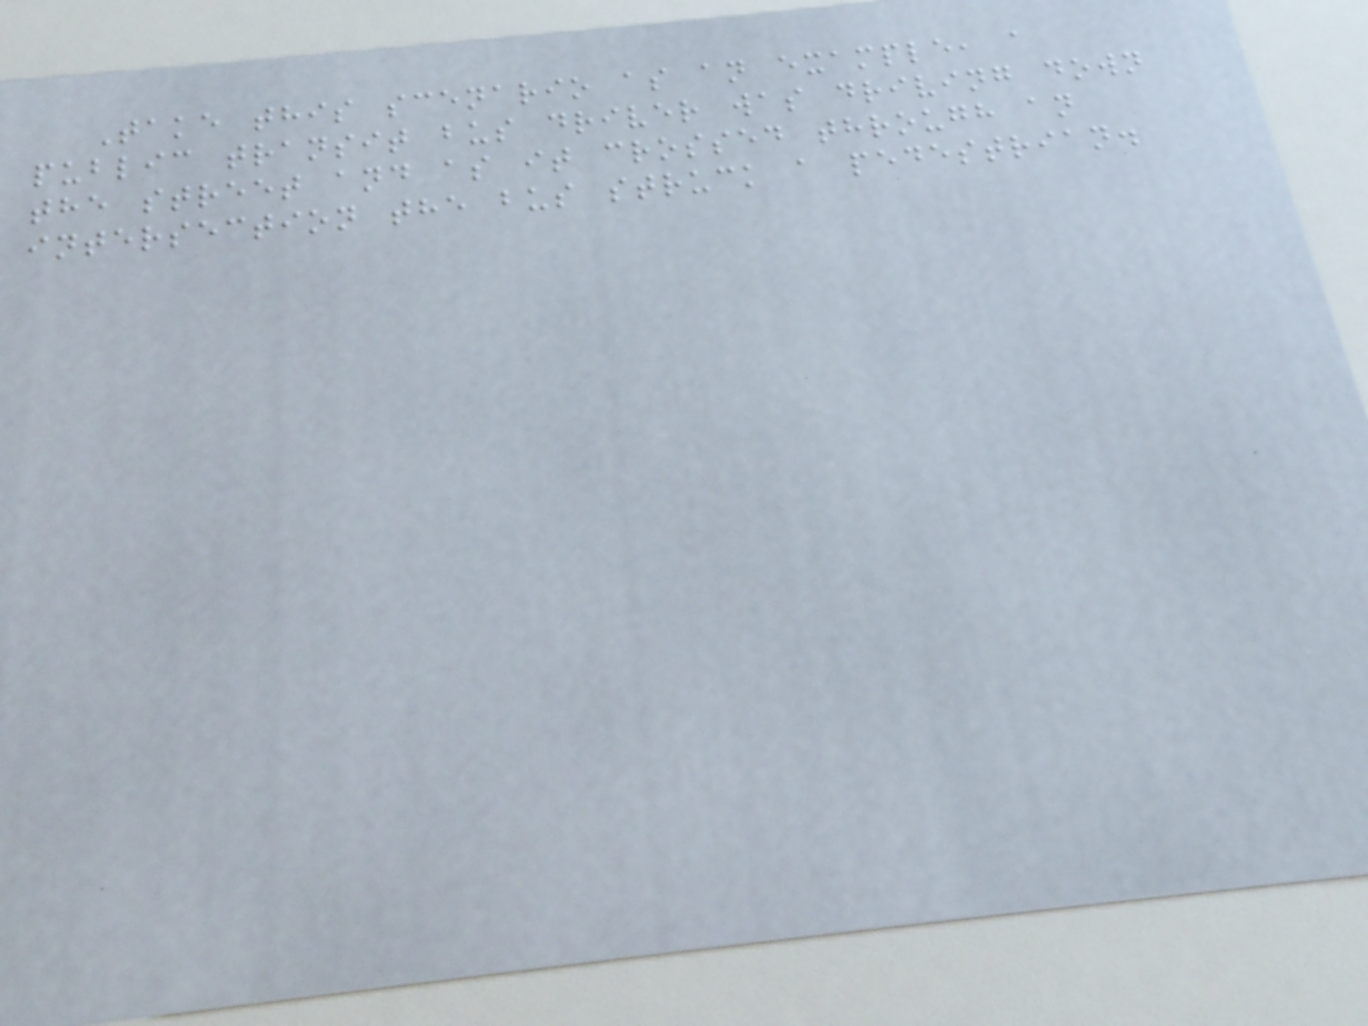Take this scenario as an example, a
public transit bus driver was driving down
the street and as it crossed through an
intersection the bus struck a pedestrian.
